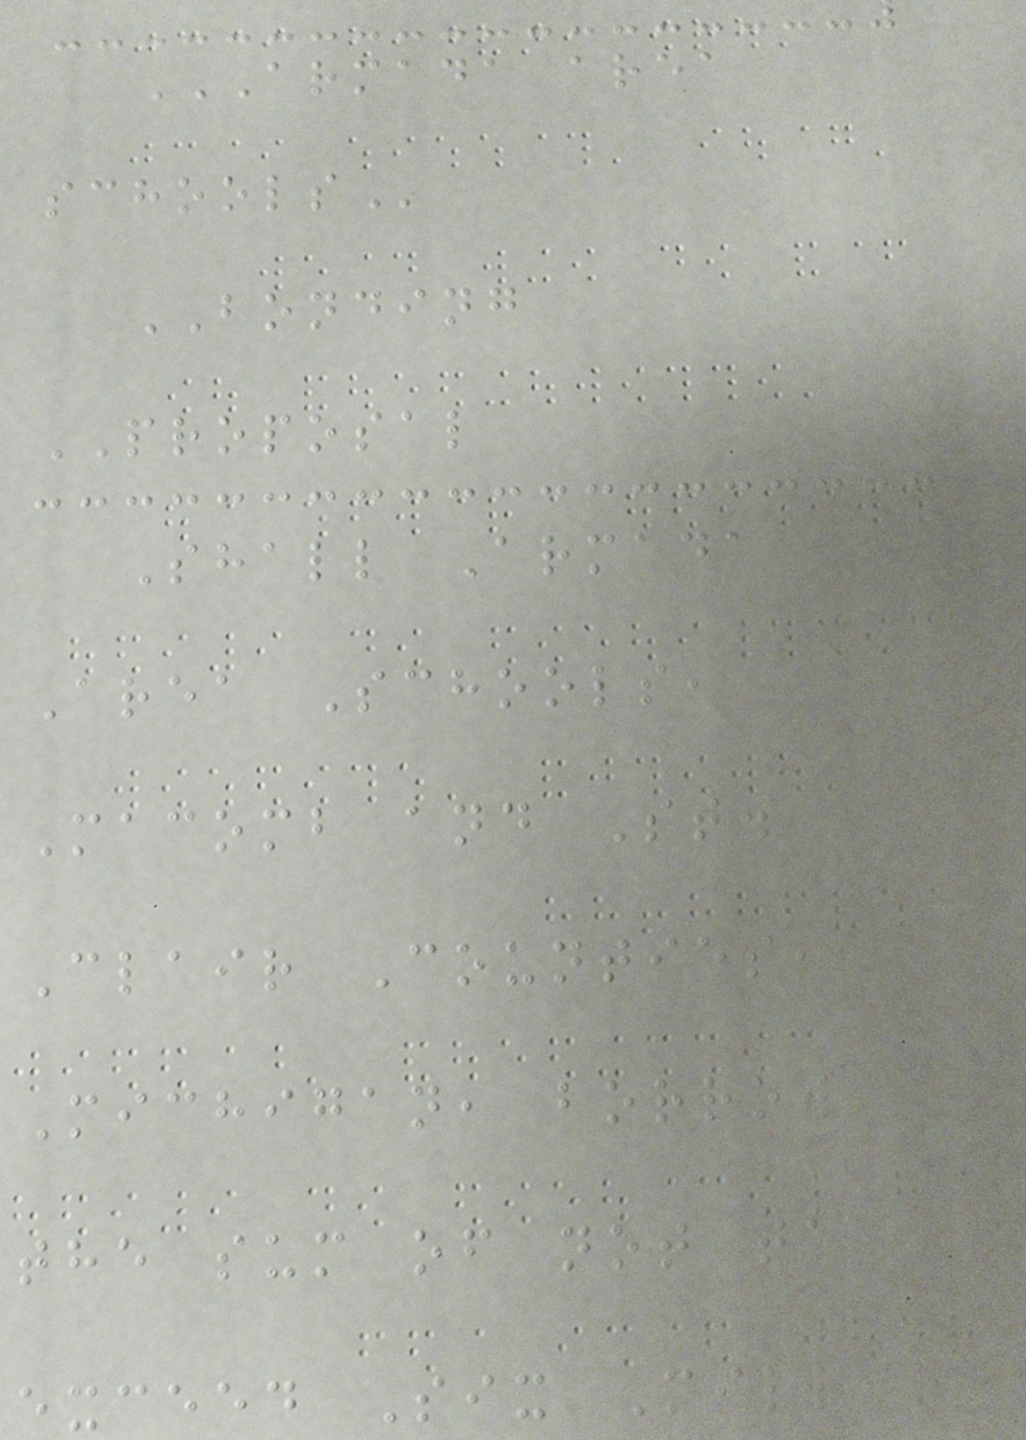ARMADA AREA
SCHOOLS
BONDING
PROPOSAL
Shall Armada
Area Schools,
Macomb and St.
Clair Counties,
Michigan, borrow
the sum of not to
exceed Six Million
